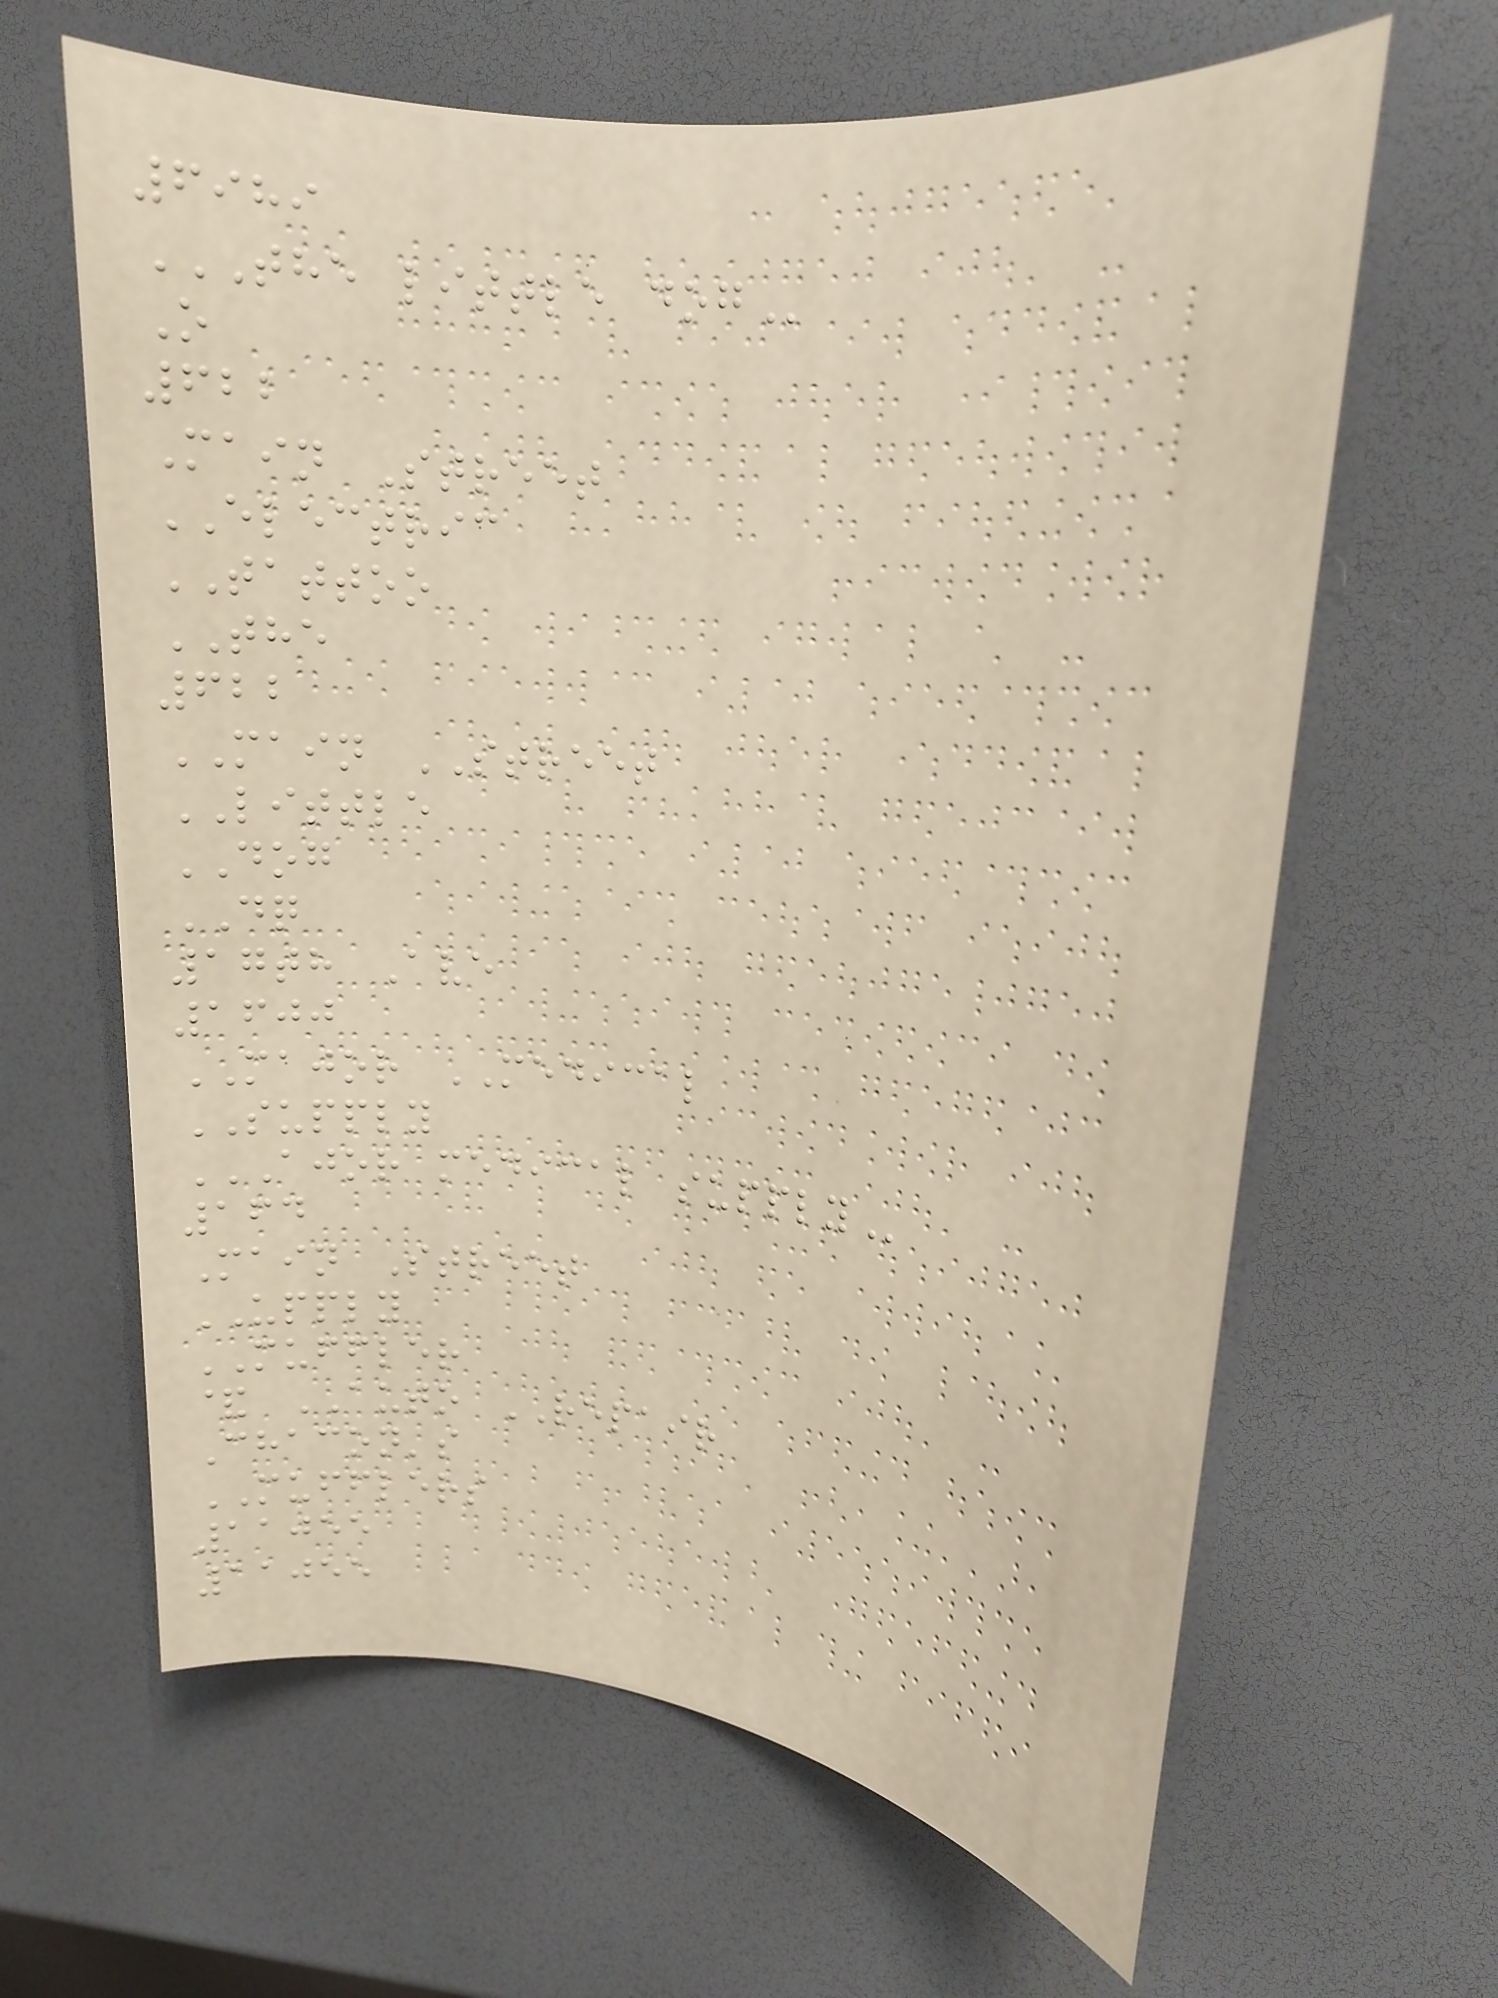6989
THE LITTLE DOG
O
622
Main Street
ELECTRIC
TATTOO
THE
622
MAIN STREET
LITTLE
DOG
DQ
17th Ave
1600
MAJOR MEDICAL
SUPPLY
AJOR MEDICAL SUPPLY
164
Main Street
UPPLY
MUFFLER
& AUTO REPAIR
Chacon's
MUFFLERS
11055
11055
